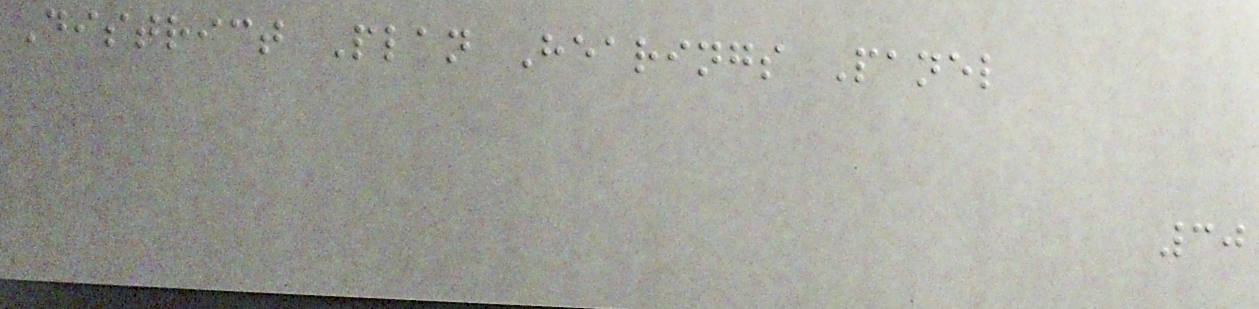District Plan Hearings Panel
30
